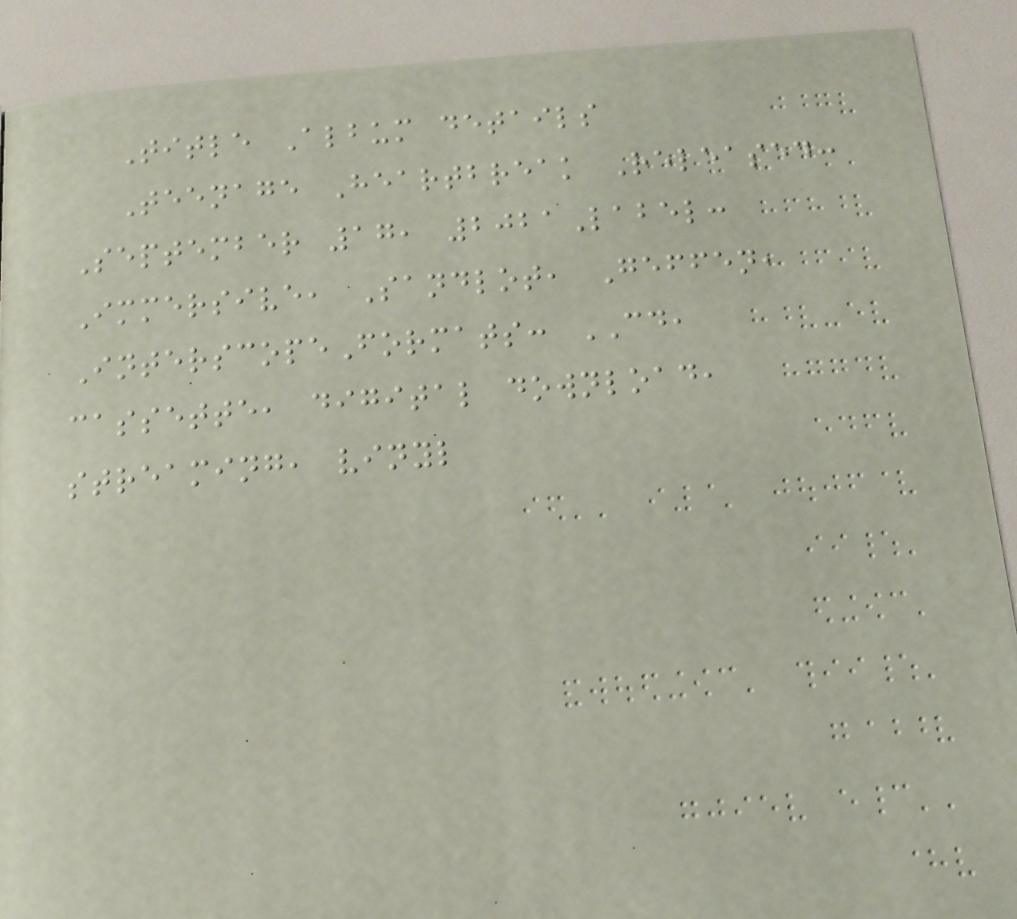Title Album details
Teenage Heartbreak Released:
September 17, 2021Label:
Immersive, Sandlot, Geffen,
InterscopeFormats: CD,
cassette, digital download,
streaming, vinyl
